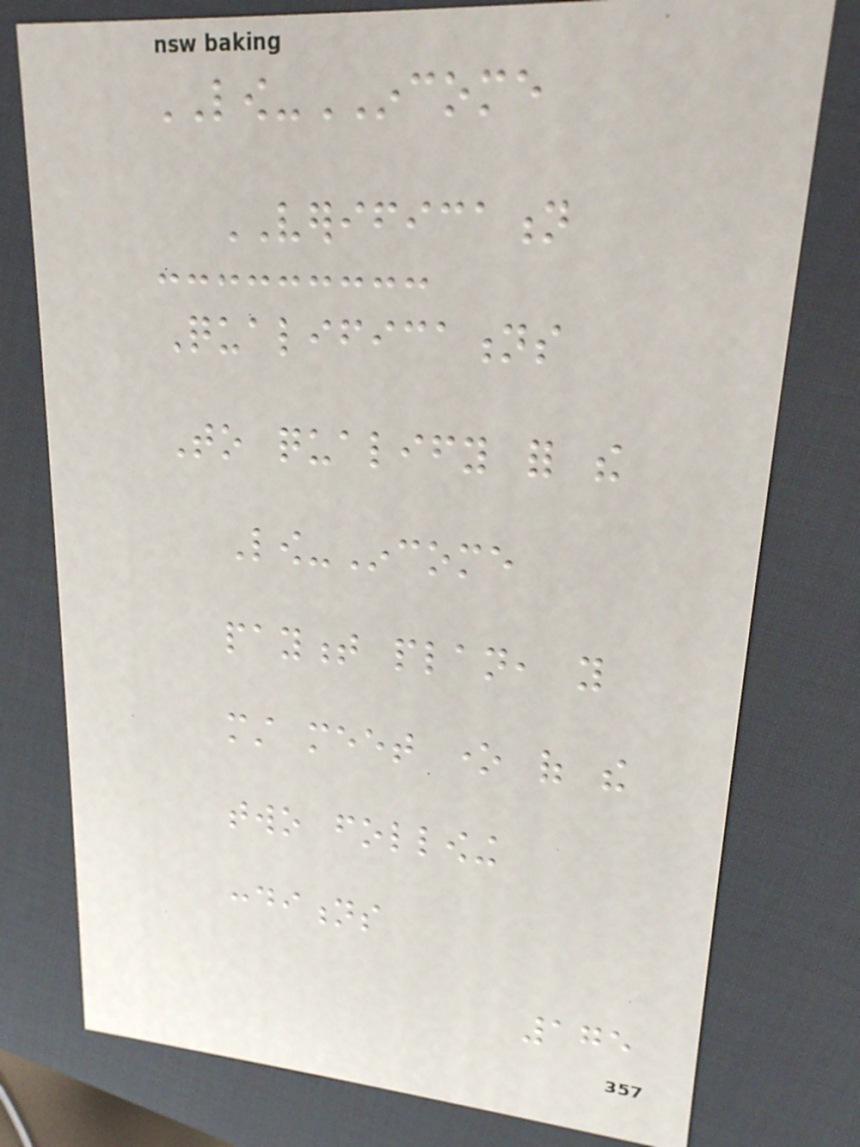LOW-INCOME
VERIFICATION
Qualifications
To qualify for the
Low-Income
payment plan, you
must meet one of the
two following
conditions
175
